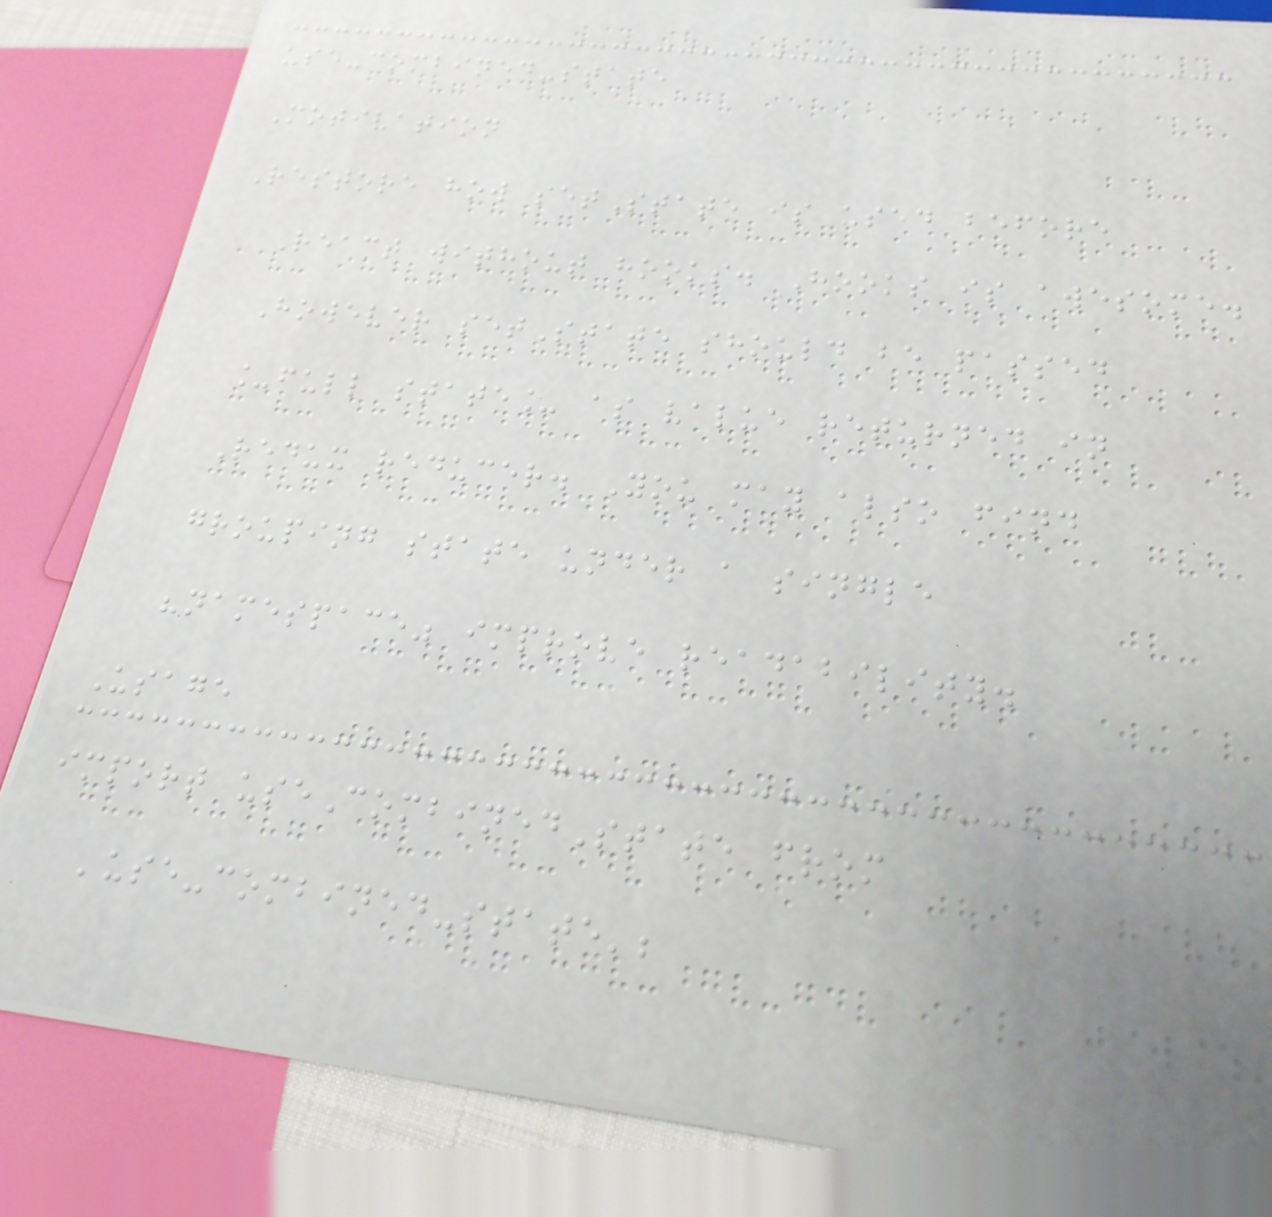use-combined-state
Motivation
Restore how setState is used before
React without hooks. Hooks is awesome.
However setState should be passed
_full state_ as value returned in
Redux reducer. You may also find
grouping state under a single
"namespace" improve readability.
Usage
import useCombinedState from
'use-combined-state';
